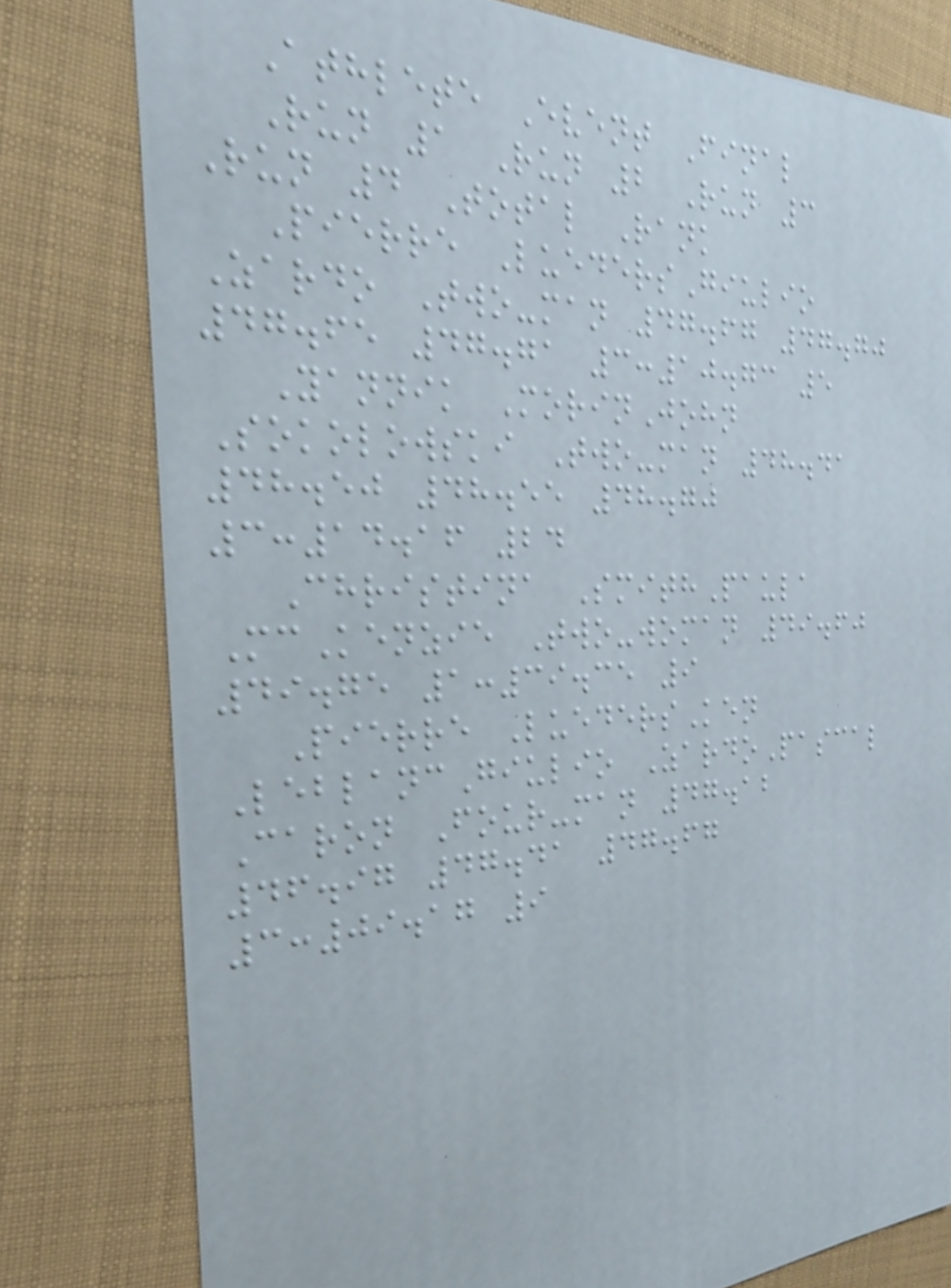Athlete Event Final
Run 1 Run 2 Run 3
Run 4 Total Rank
Pierre LuedersGiulio
Zardo Two-man 47.67 47.70
47.65 47.71 3:10.73 5
Yannik MorinJohn
Sokolowski Two-man 48.41
48.50 48.55 48.70
3:14.16 24
Christina SmithPaula
McKenzie Two-woman 49.60
49.75 1:39.35 9
Pierre LuedersKen
LeblancGiulio ZardoPascal
Caron Four-man 47.12
46.97 47.41 47.67
3:09.17 9
